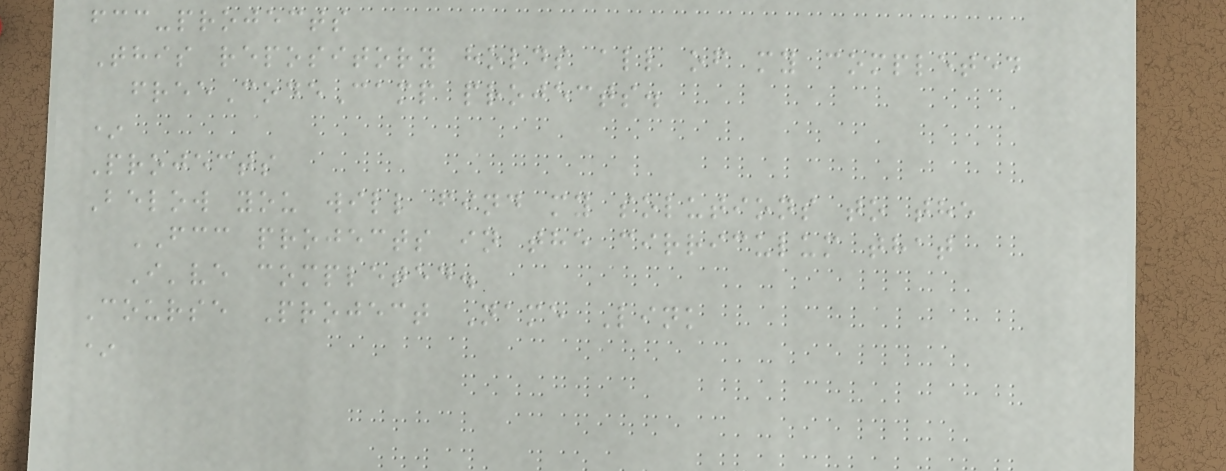fcc-projects
This repository holds all of my completed
freeCodeCamp projects.
*
Projects
Below you will find my solutions to the
FCC projects in the cirriculum that
I've completed.
Course Project Name Link
*
